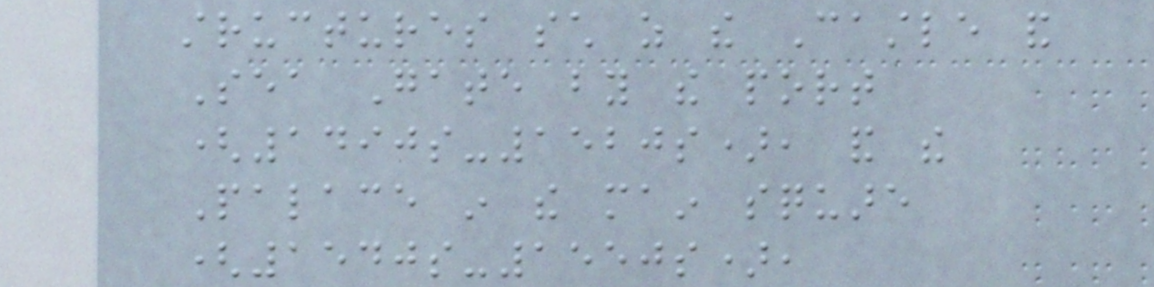structures such as the Castle and
Sea Gate by the port
(1490s-1520s), and the
Palace in the main square
(1540s-1550s),
